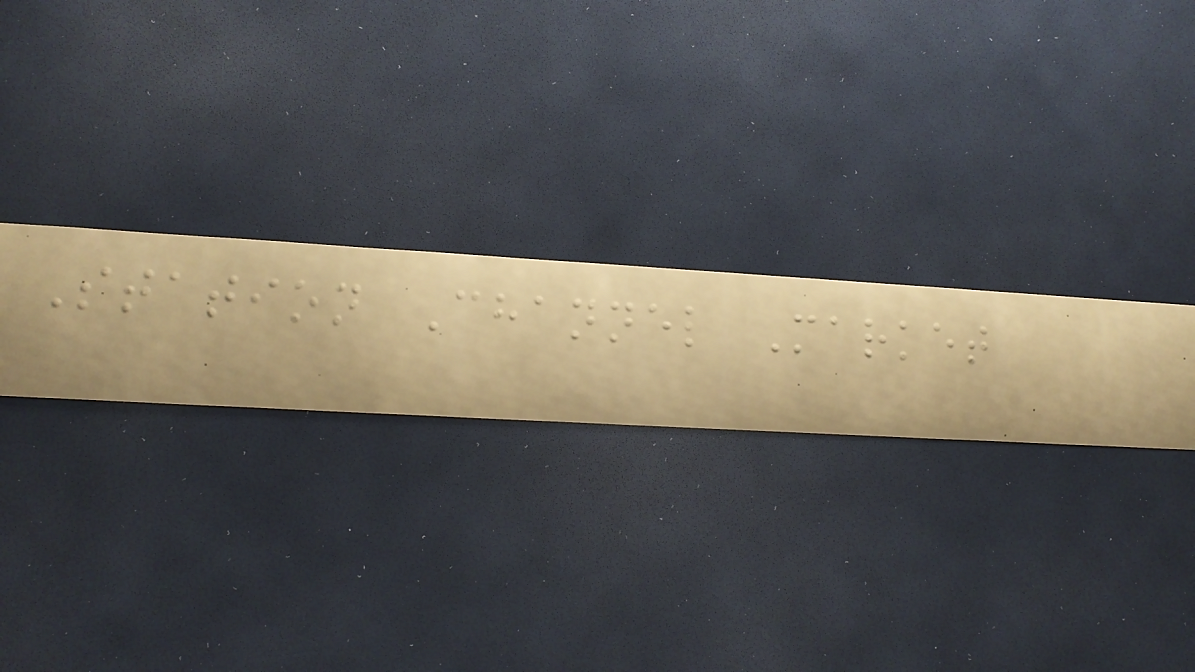Station Channel Market
